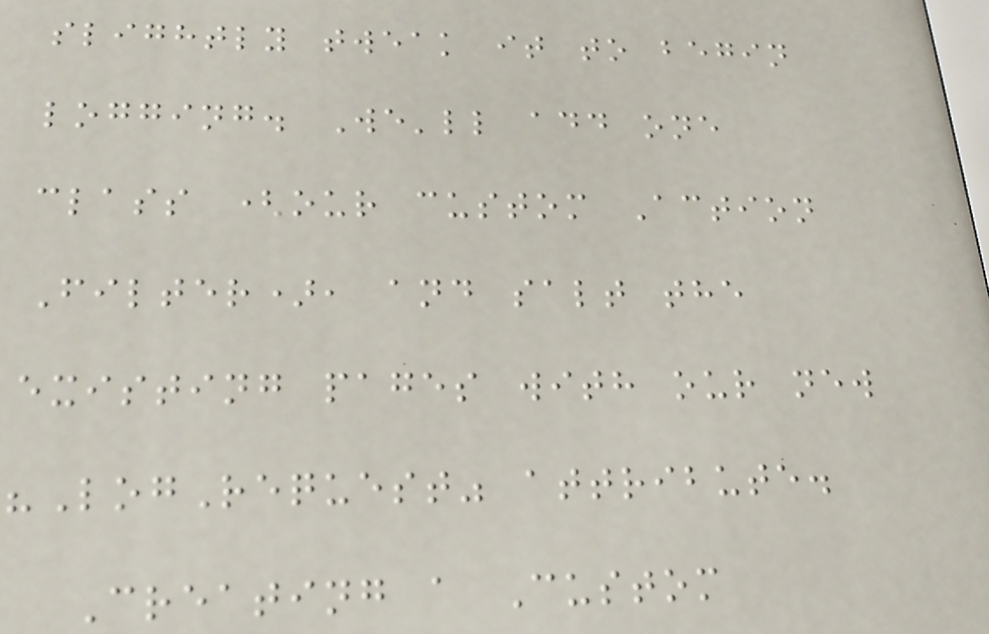slightly tweak it to begin
logging. We'll add one
class (our custom Action
Filter), and salt the
existing pages with our new
"LogRequest" attribute.
Creating a Custom
